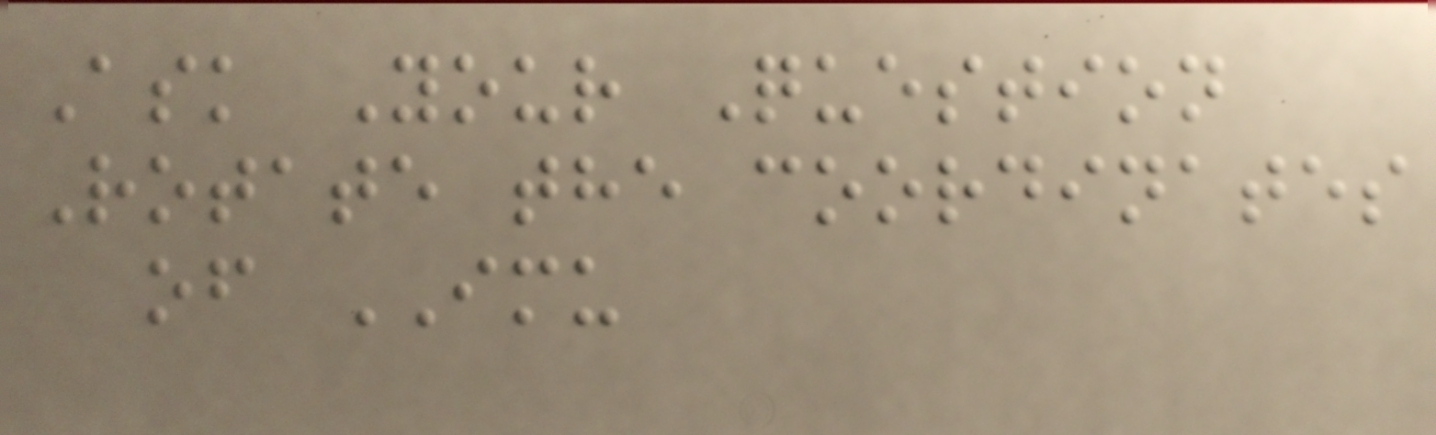Ask Your Question
Rotate the coordinates
of IMU
